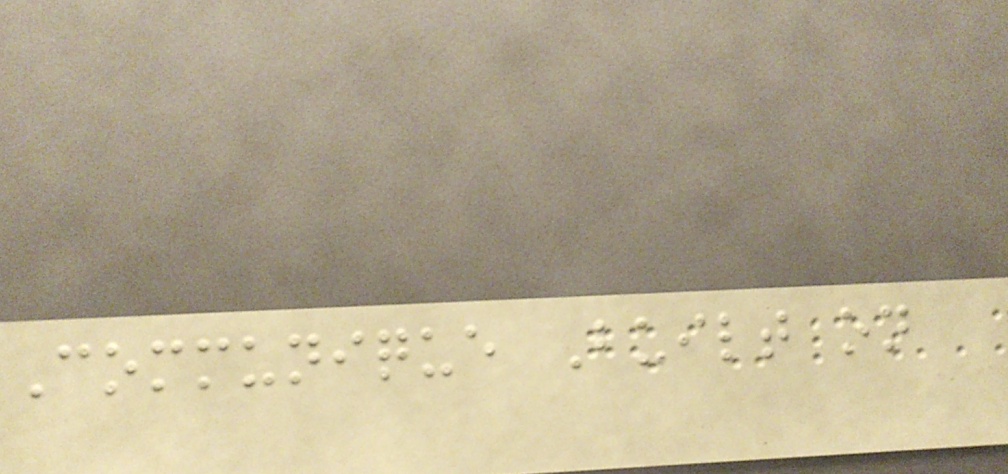Communique Built on
